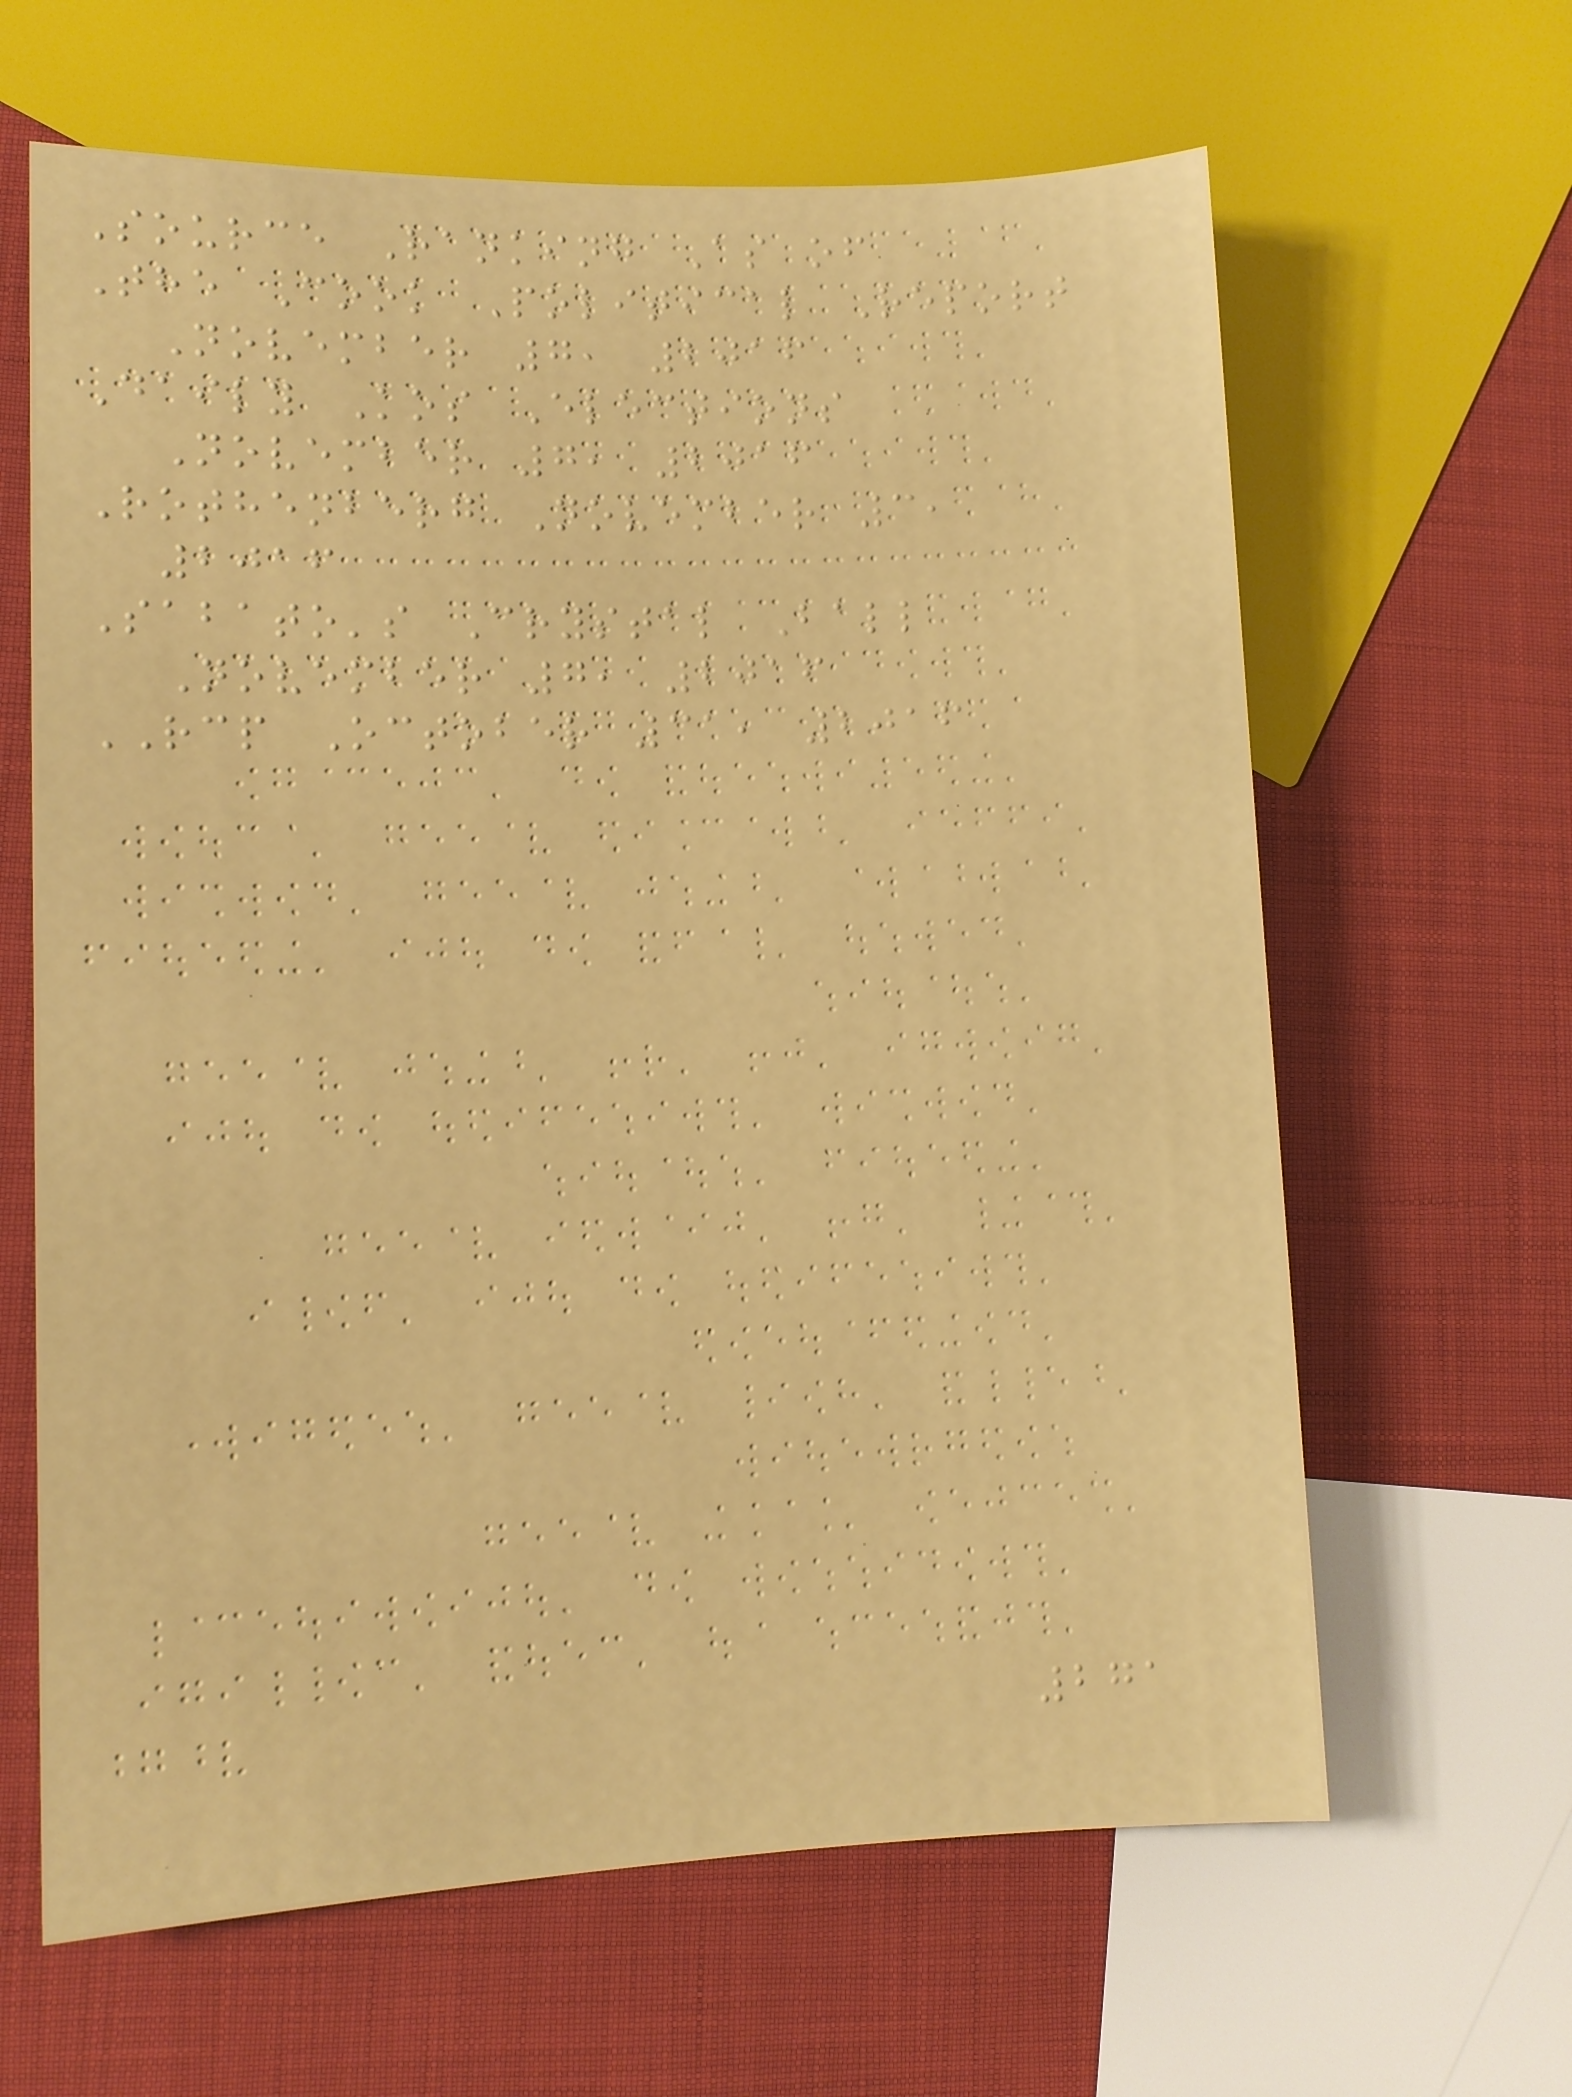Source Ranking As of
The Cook Political Report
November 7, 2016
Daily Kos Elections
November 7, 2016
Rothenberg November 3,
2016
Sabato's Crystal Ball
November 7, 2016
RCP October 31, 2016
271
